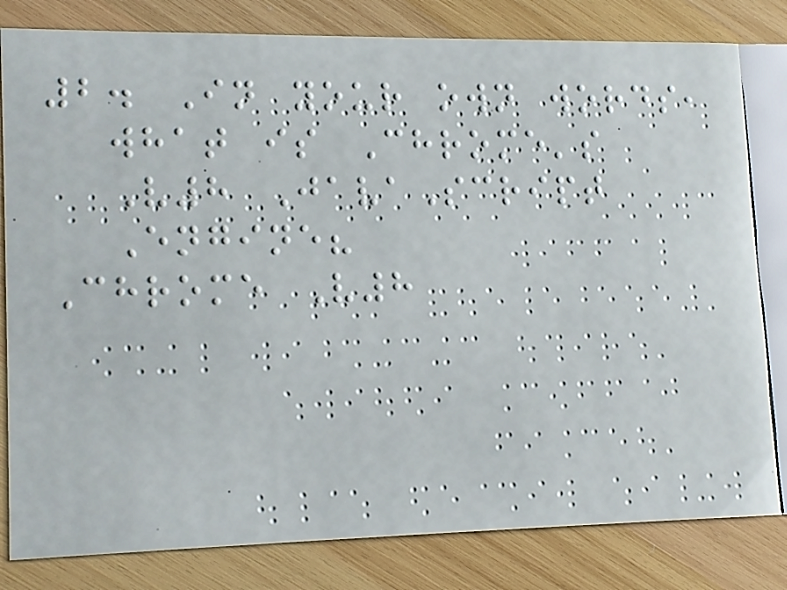2. In your own words,
what is Chrome's
V8 JavaScript
Engine?
Chrome V8
